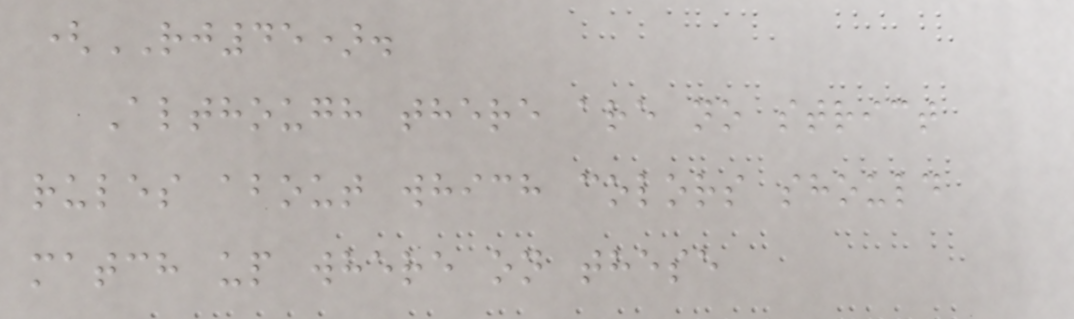(RJ45).
Although there are no strict
rules about which colors should
match up where on these
